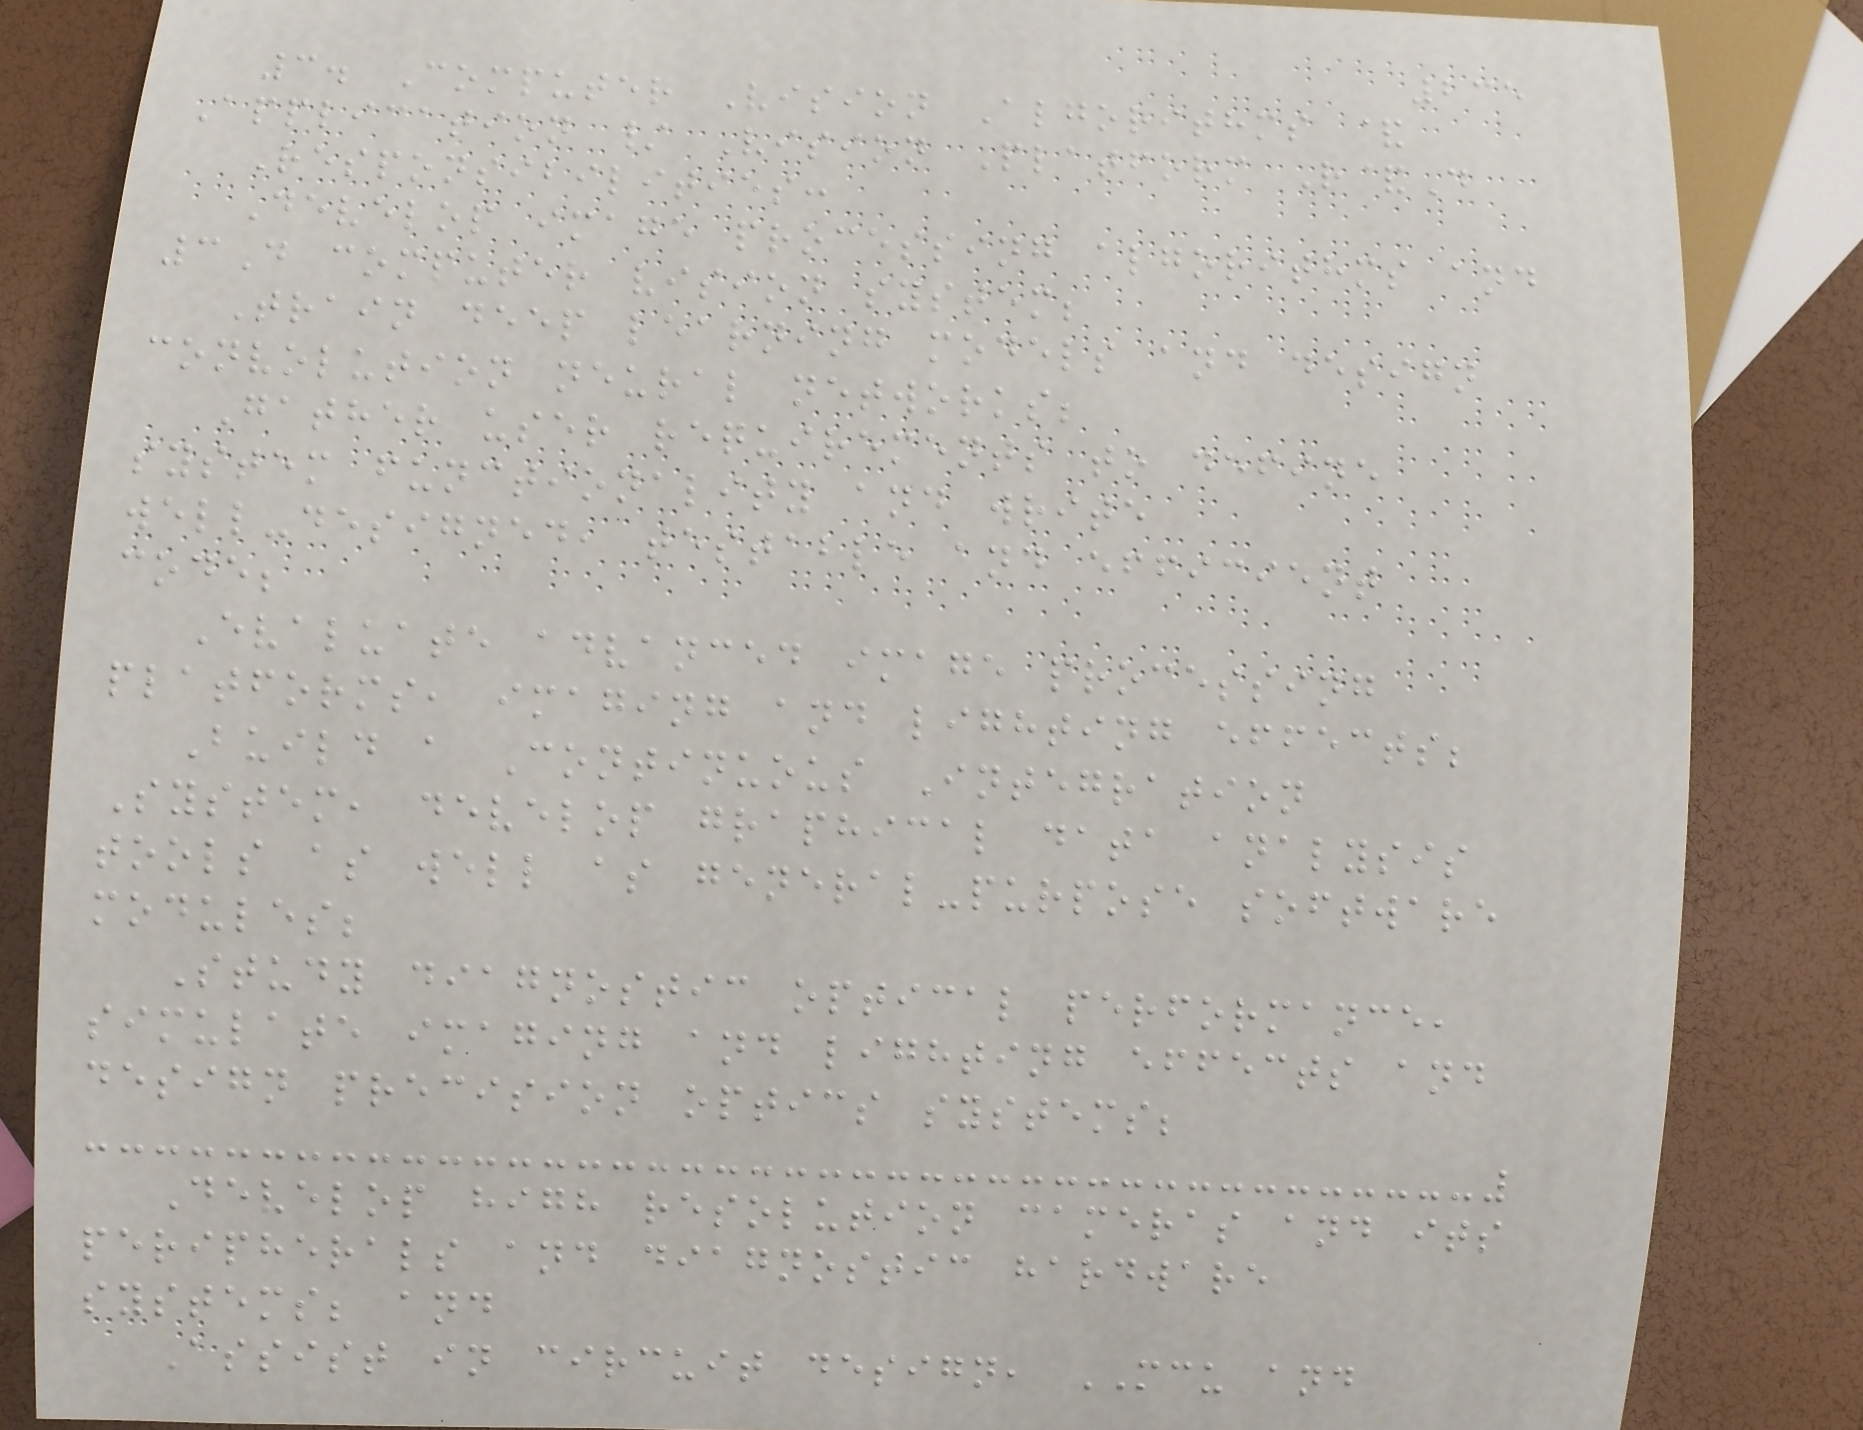235
3. Computer Vision Algorithms &
Application / Vision Platform R&D
Responsibilities:
Develop image processing algorithms and
3D computer vision system;
Train deep learning models and design
convolution neural networks;
Gather user requirements to define
system functionality and write
well-designed, testable and efficient
code;
Evaluate advanced image processing
platforms, imaging and lighting effects;
Build a Continuous Integration
System, develop graphical data analysis
tools as well as general-purpose software
modules;
Study diagnostic optical performance,
simulate imaging and lighting effects and
design precision optics systems;
Develop high resolution cameras and its
peripherals and diagnostic hardware
systems; and
Assist in circuit design, MCU and
